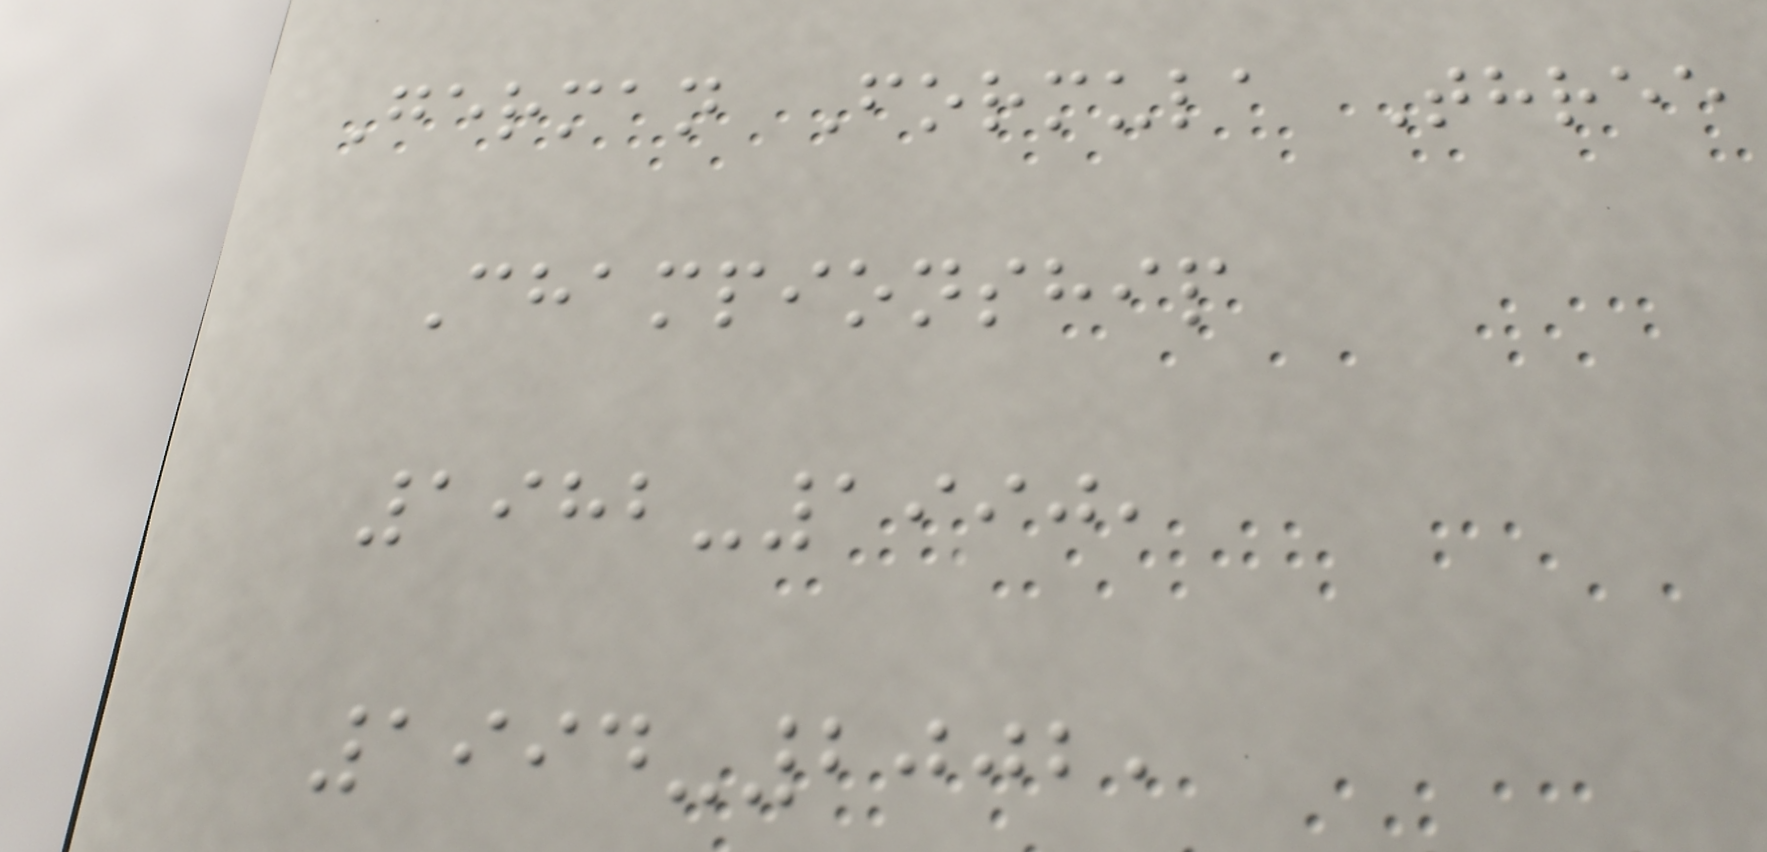German Formula Three
Championship
1982-1990,
1994-2002,
